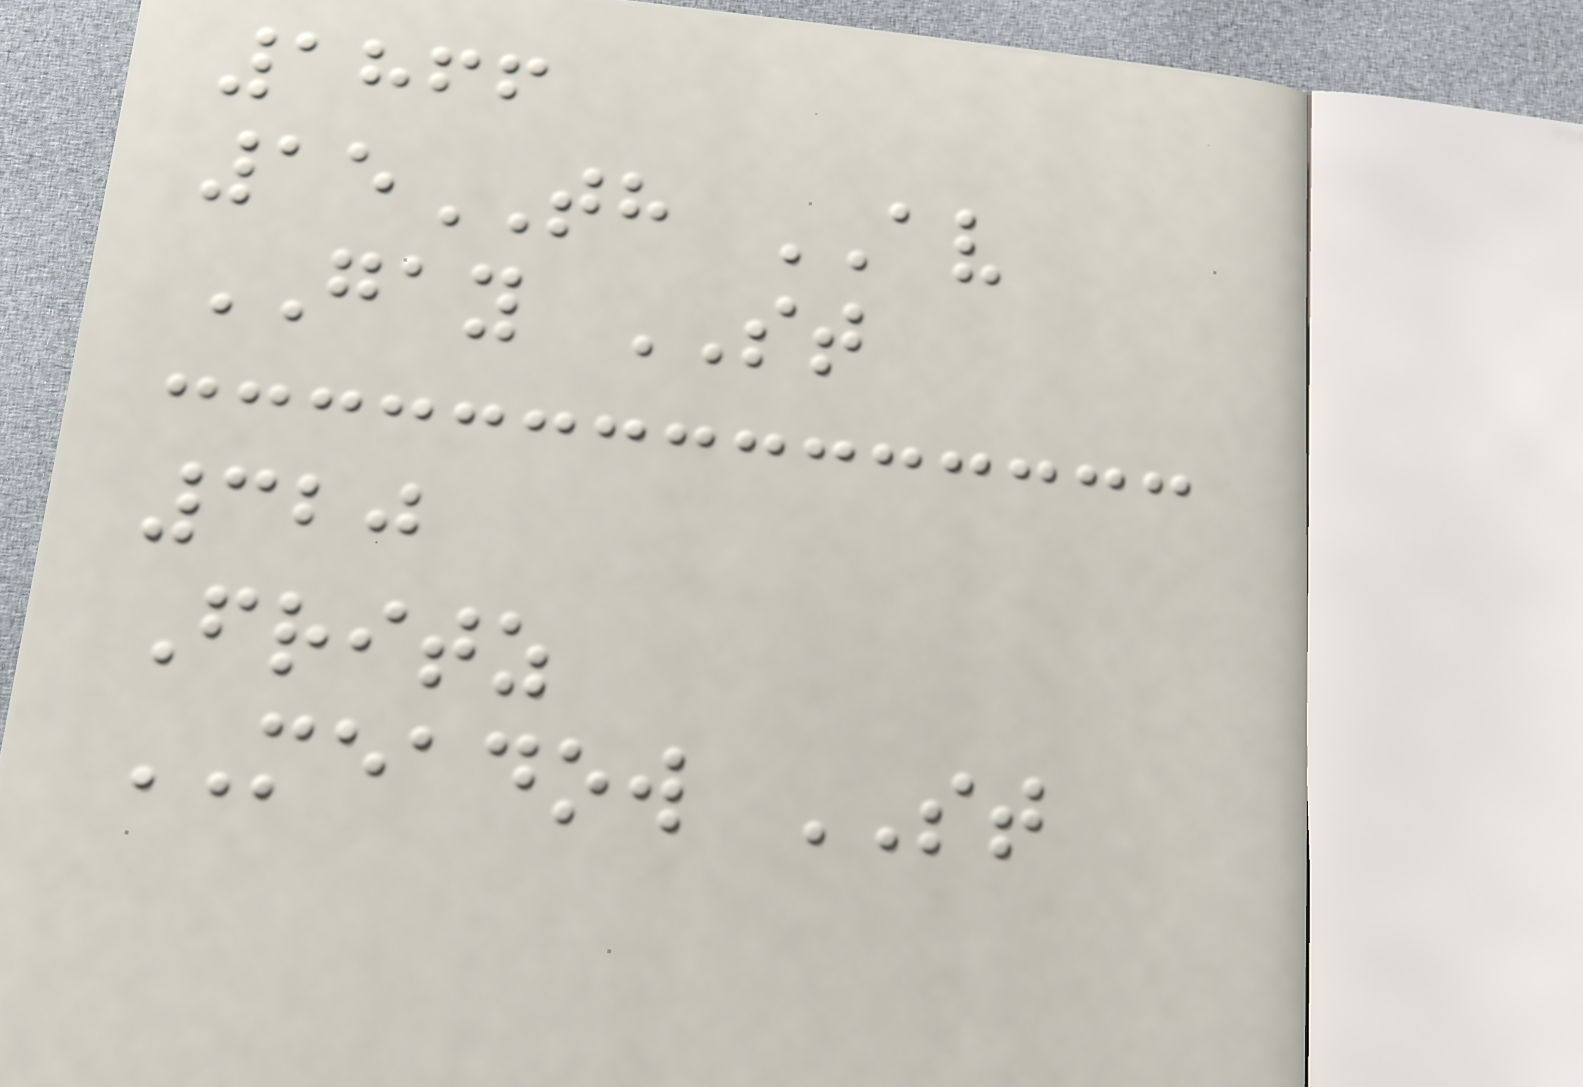1866
15TH AV
GAY ST
320
Fritz
MEADOW ST
